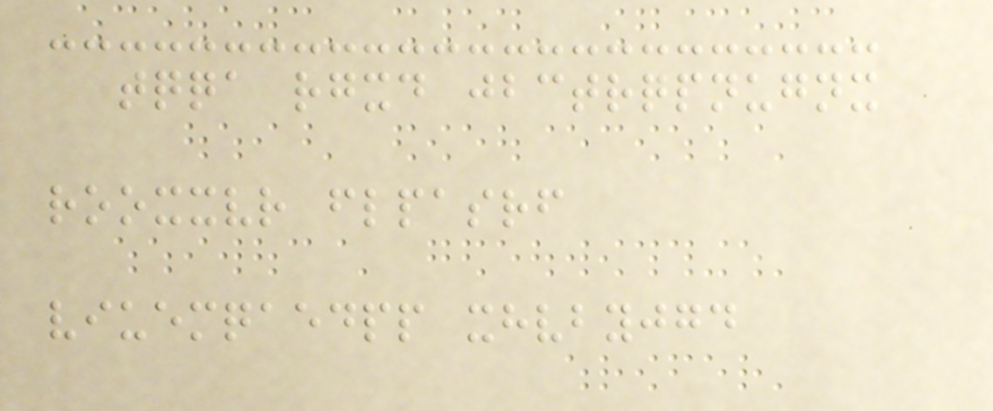tqqa rgxd jbctrqpnugnx
rooxxvr flpasrf
viuemqaedpp xhvbyjgd
